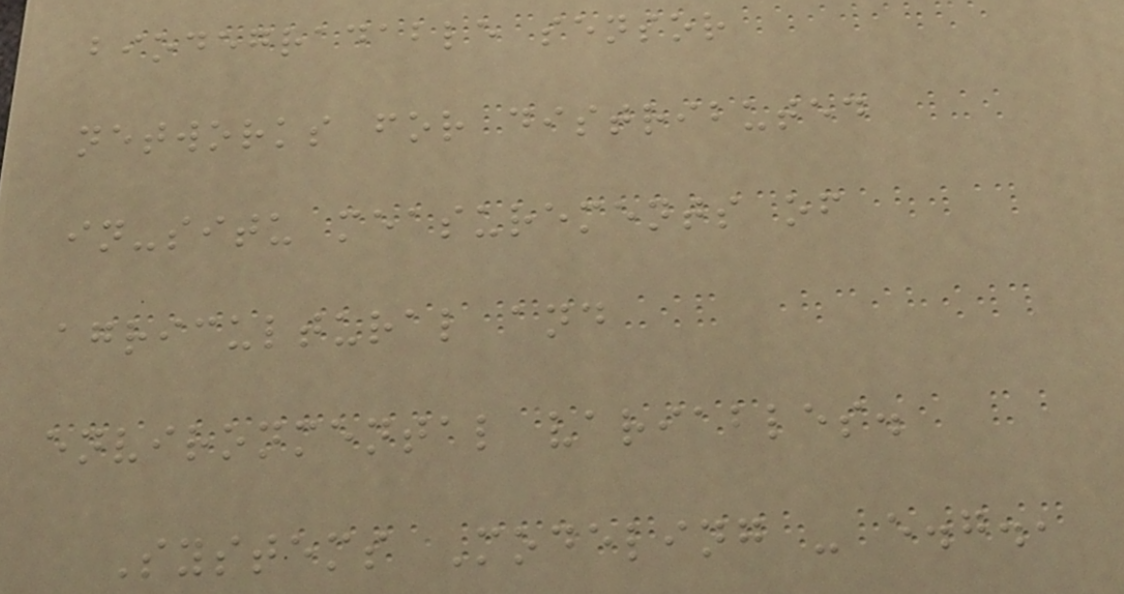biodegradable sensor
networks for distributed
in-situ measurements of
agricultural and
environmental variables.
Systems Modeling - e.g.,
